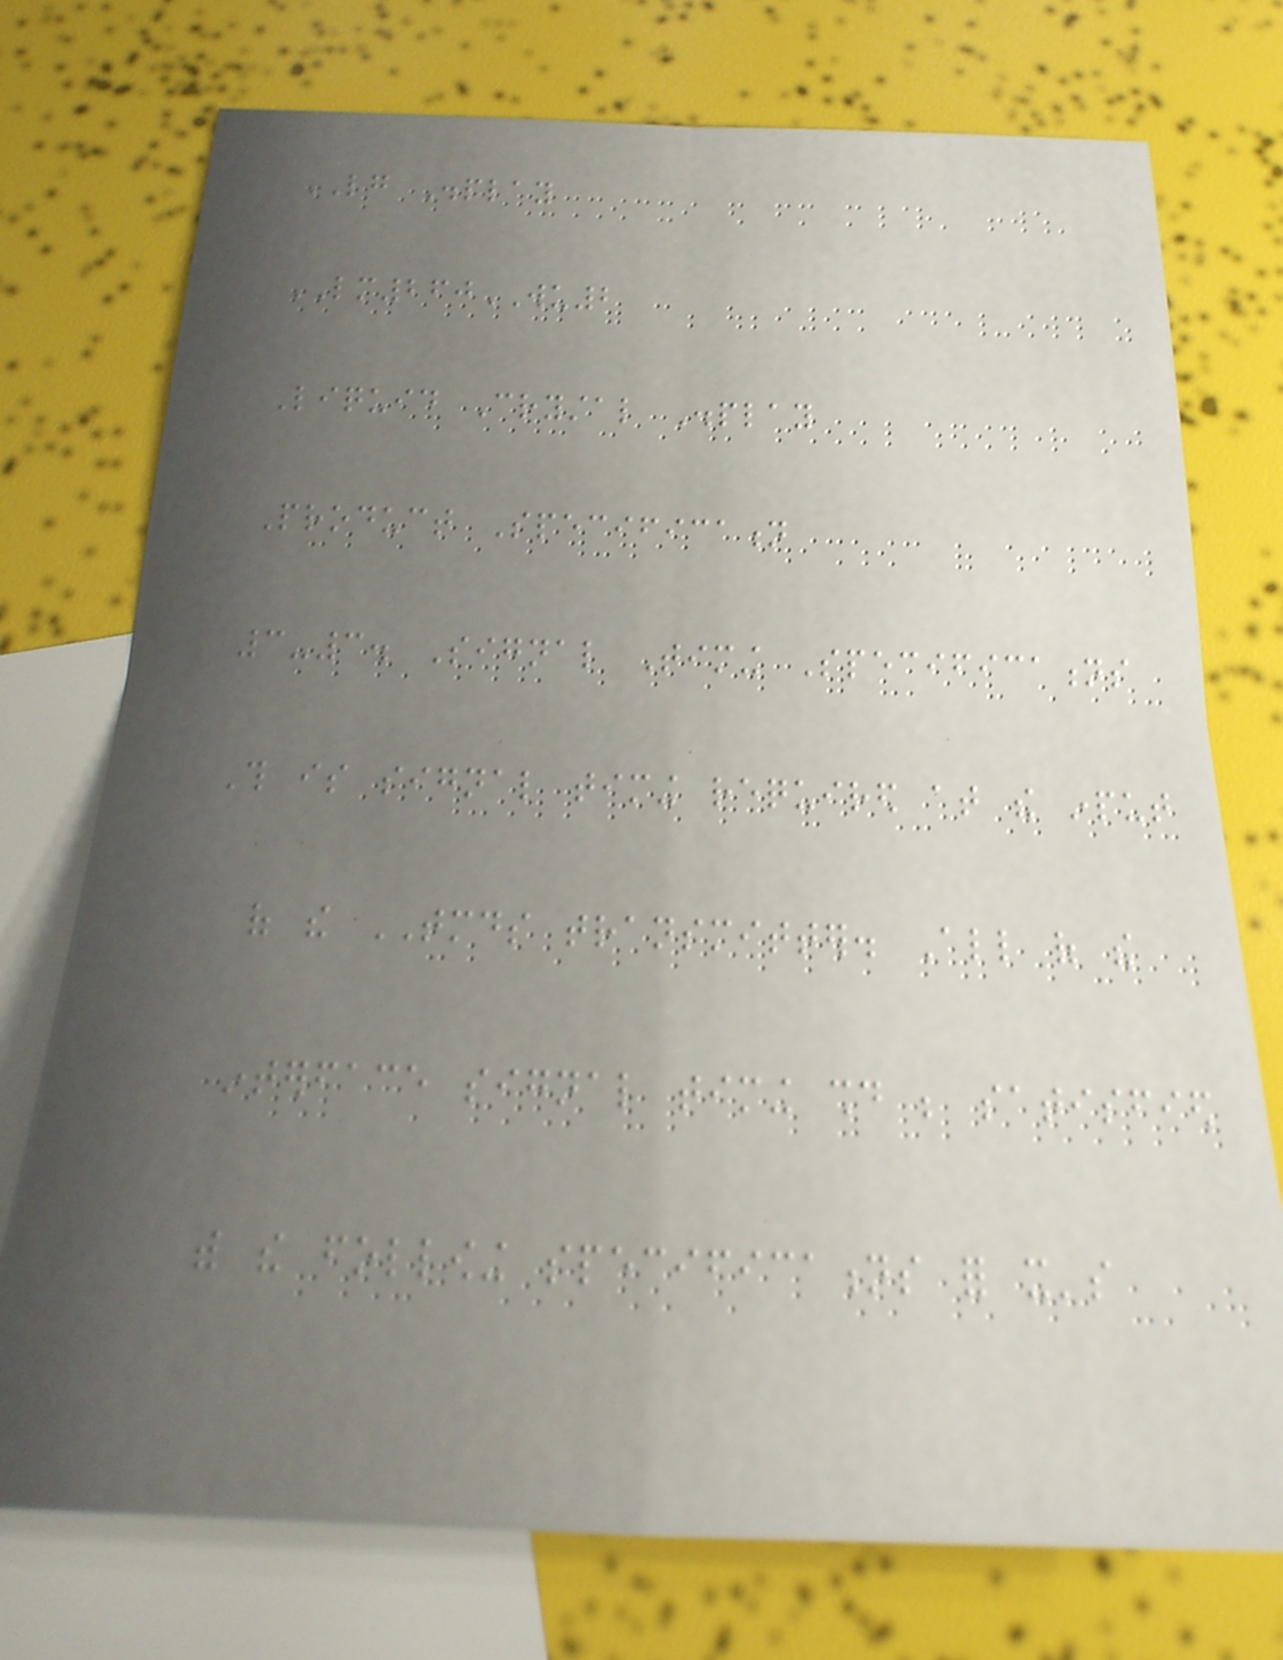LG Display
LM260WU2
Liquid Crystal Display
Product Specification
3-3. Signal Timing Specifications
This is signal timing required at the input
of the TMDS transmitter. All of the
interface signal timing should be satisfied
with the following specifications for it's
